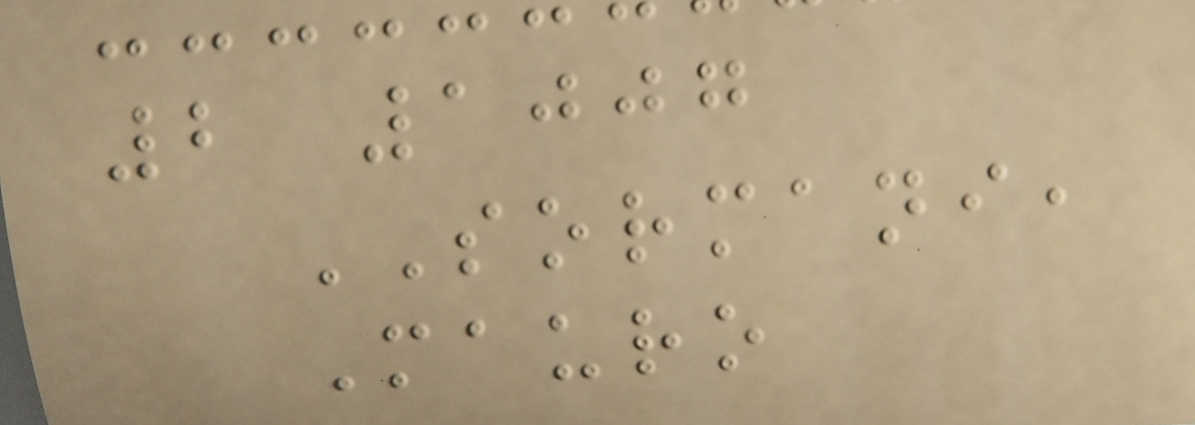2 1007
SORMANI,
Mauro
